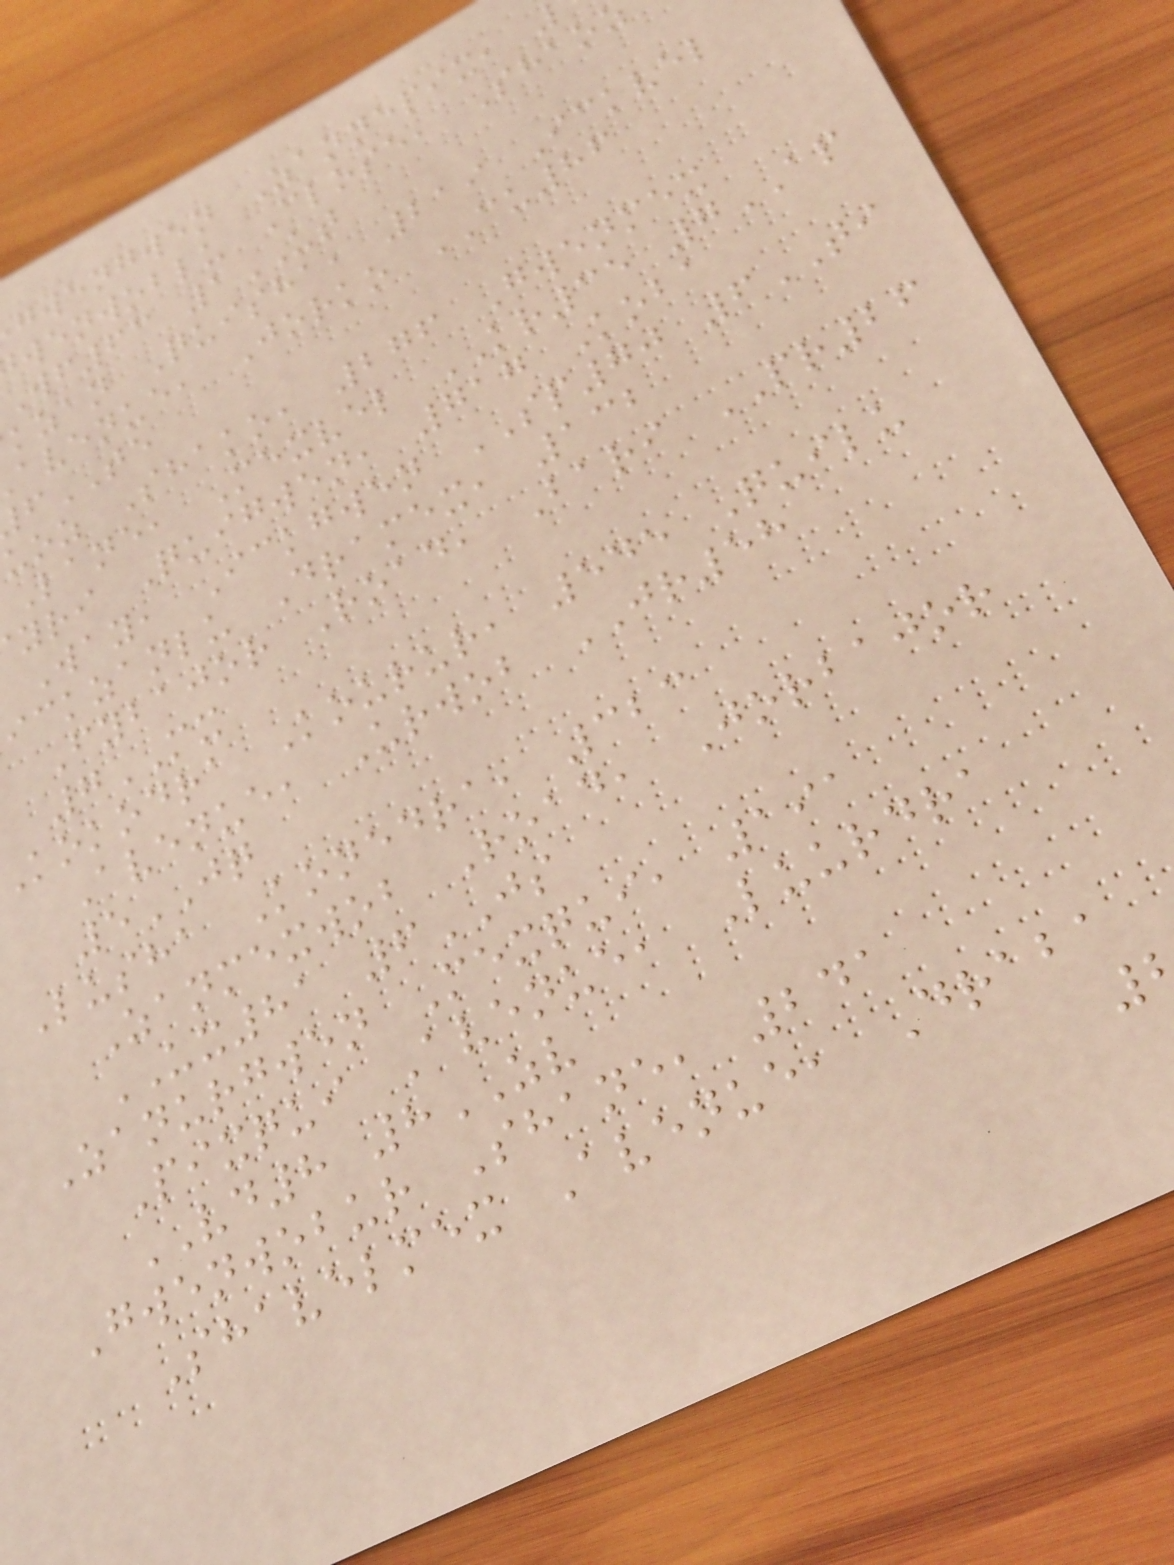gwengwen Zannepix,
wenwoblu Close, Shao
wf63 1UT
kzan Quisha, 219 Ickvel
avenue, Jorko CU86
TE
uoz Shako, 276 Gwenmex
Lane, Mexvel KR35 7AP
yri Quigwen, 717 Koba
Way, Ickgwen SP70 6TI
ickzanlu Dramex, 132
Fybajor Road, Bari PR26
7MX
kokodra Kourur, 545 Quilu
Avenue, Urwob JR58
5JQ
Lusha Konedra, 323
Zanmexwob Road, Jorbajor
UX81 6JS
Zanurgwen Mexqui, 191
Pixqui Avenue, Luurdra
VD8 8ZV
Gwenwobur Shane, 241
Shavelmex Avenue, Draba
